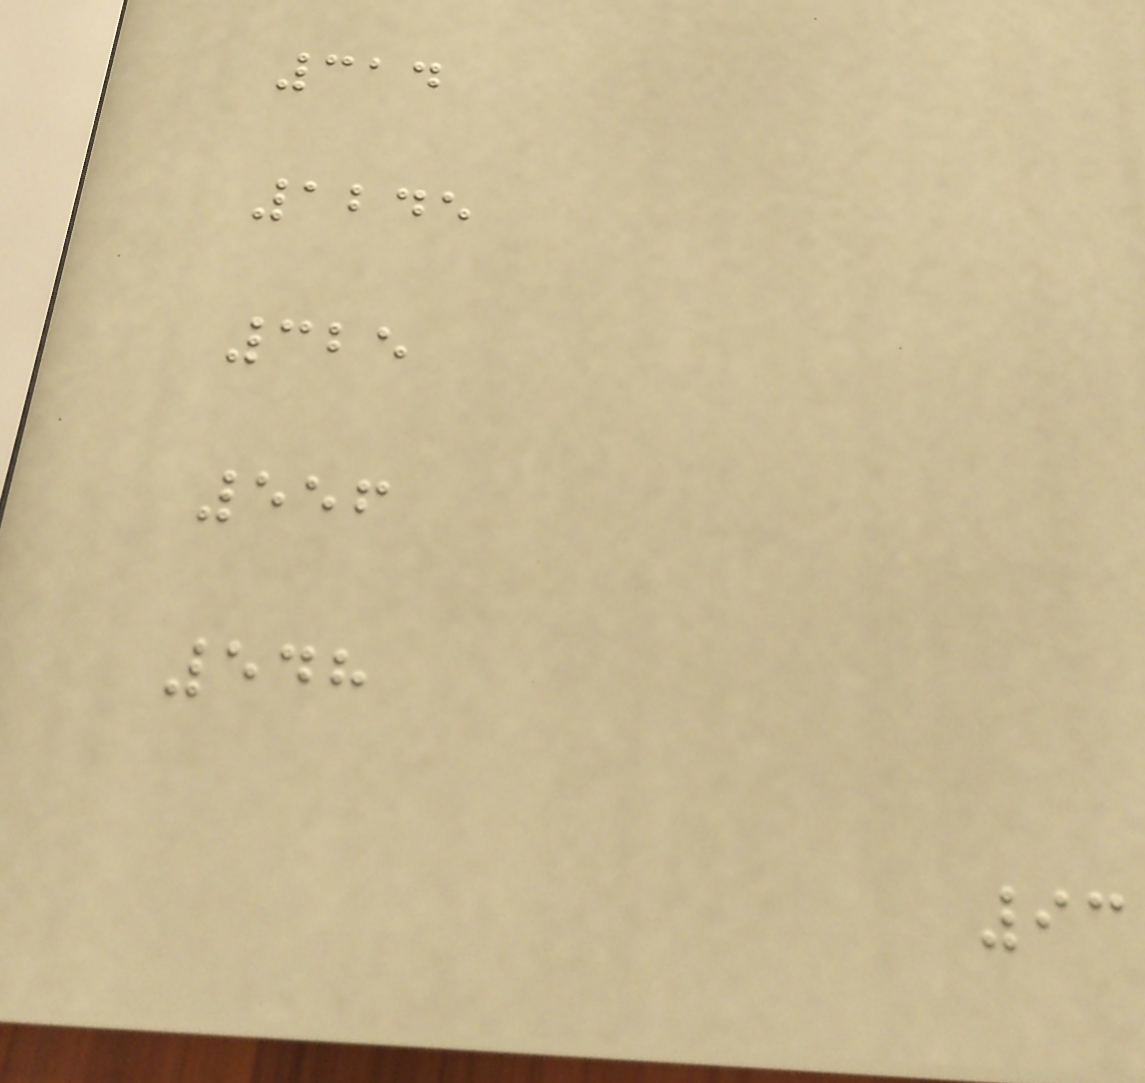314
1245
325
556
548
93
